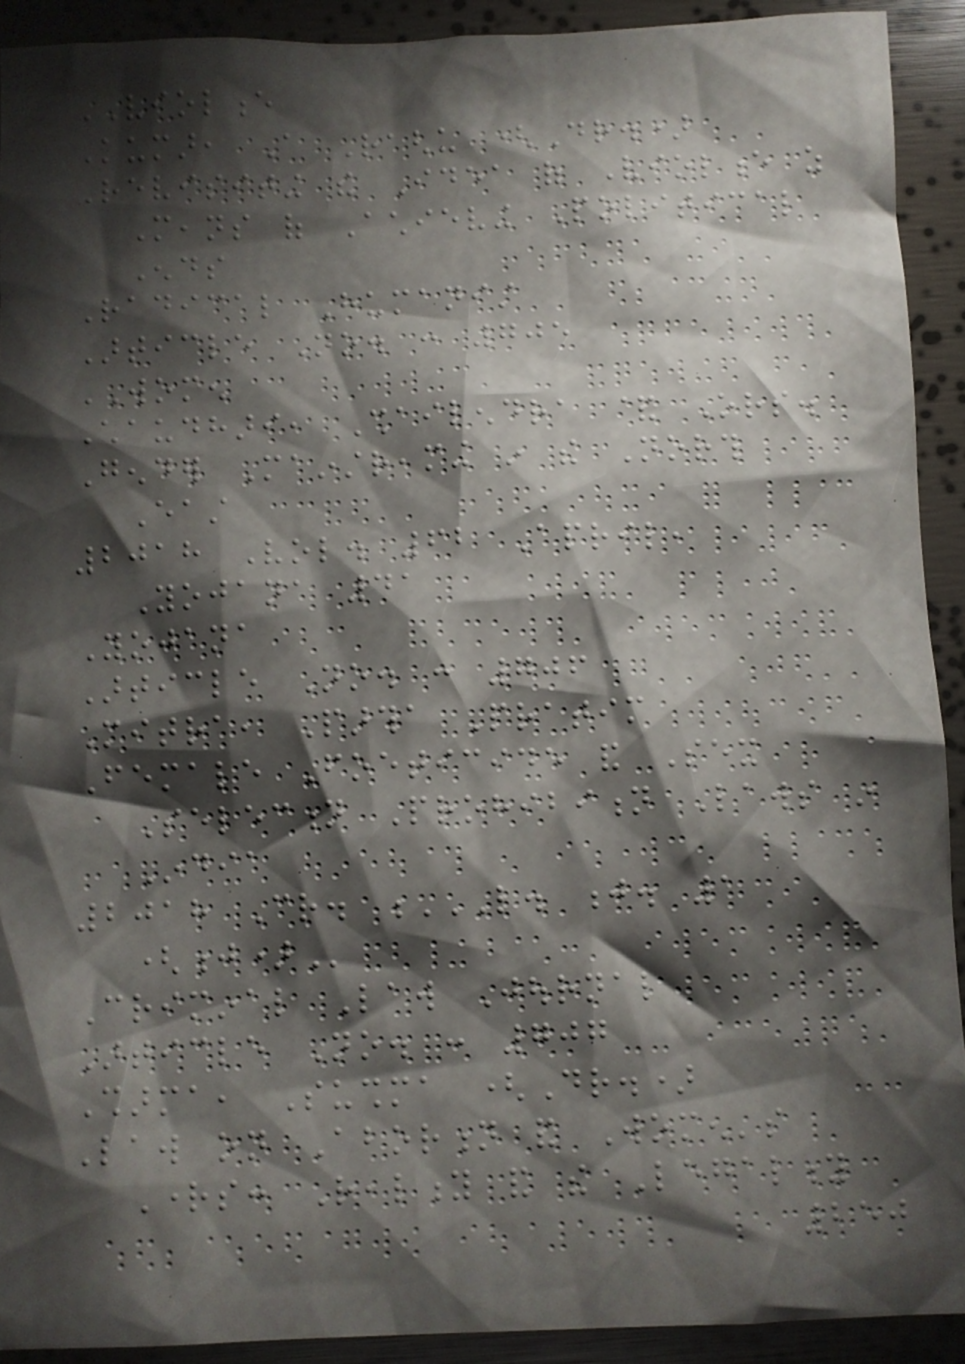VIOLENCE
Kumar, A Raghu (Dr.)
Revisiting the Idea of Violence as
Means of Achieving Political
Ends
Radical Humanist
Article No. : 705
WOMEN
Chaudhari, Shailendra & Ors.
Gender Mainstreaming in the North
East
2018 Vol. 62 April,
Yojana 41
Yojana
Article No. : 706
Mitra, Partha Pratim
Female Foeticide and Sex
Selection Prohibition Laws in
India
2018 Cr. L. J. 1
(J)
Criminal Law Journal
Article No. : 707
Sharma, Sushma (Dr.)
Law on Abortion and Women's
Rights: Reality and the Legality
250
